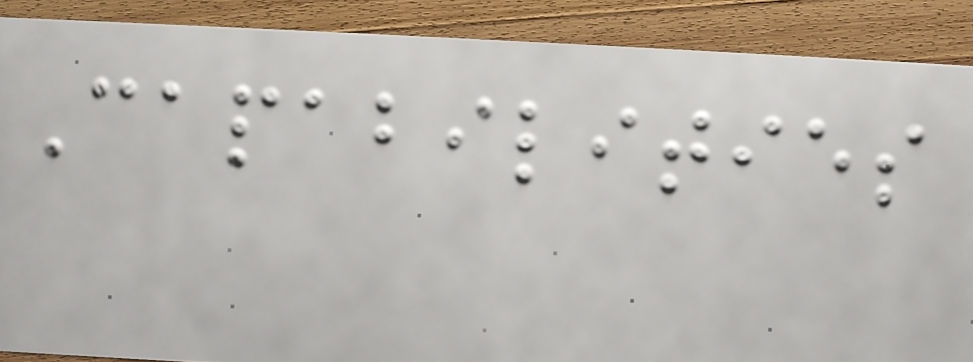Capabilities
